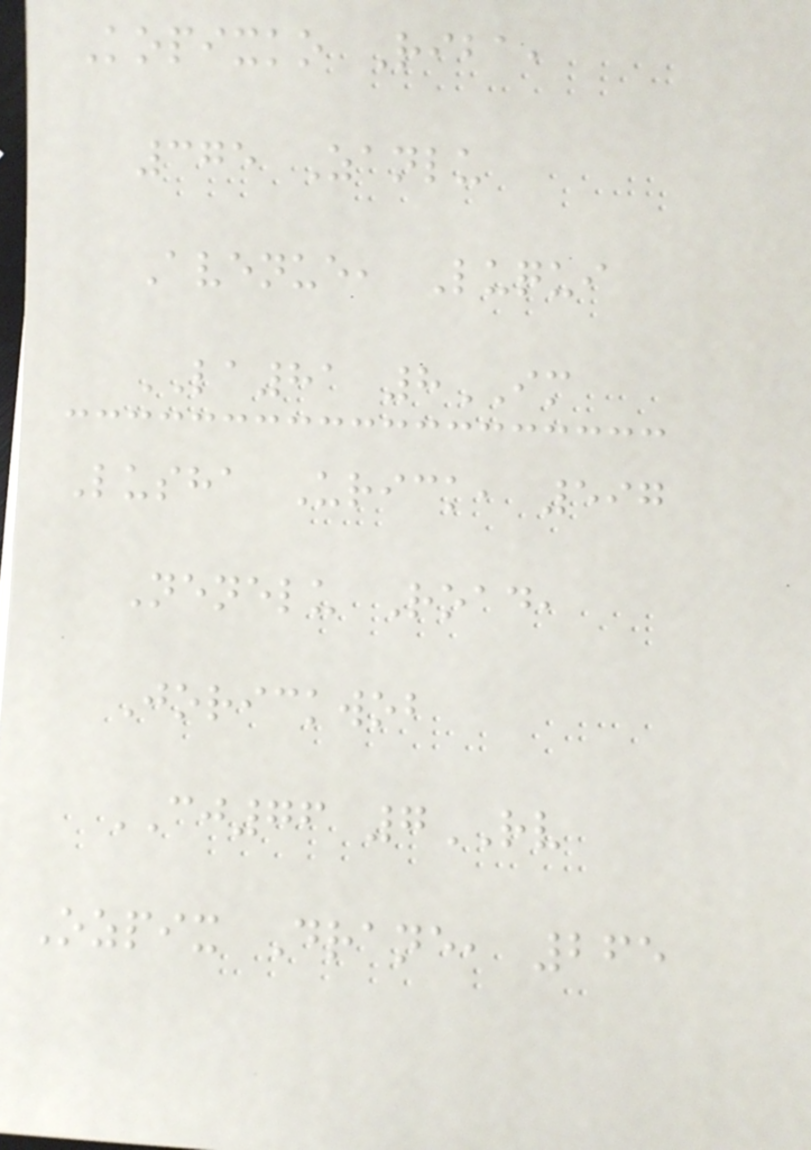Kopixko Riba,
375 Zanlu
Avenue, Luqui
LA81 8IM
Lusha Urick, 597
Nenelu Road,
Jorickwob
CJ76 7RV
Ozpix Drane, 265
